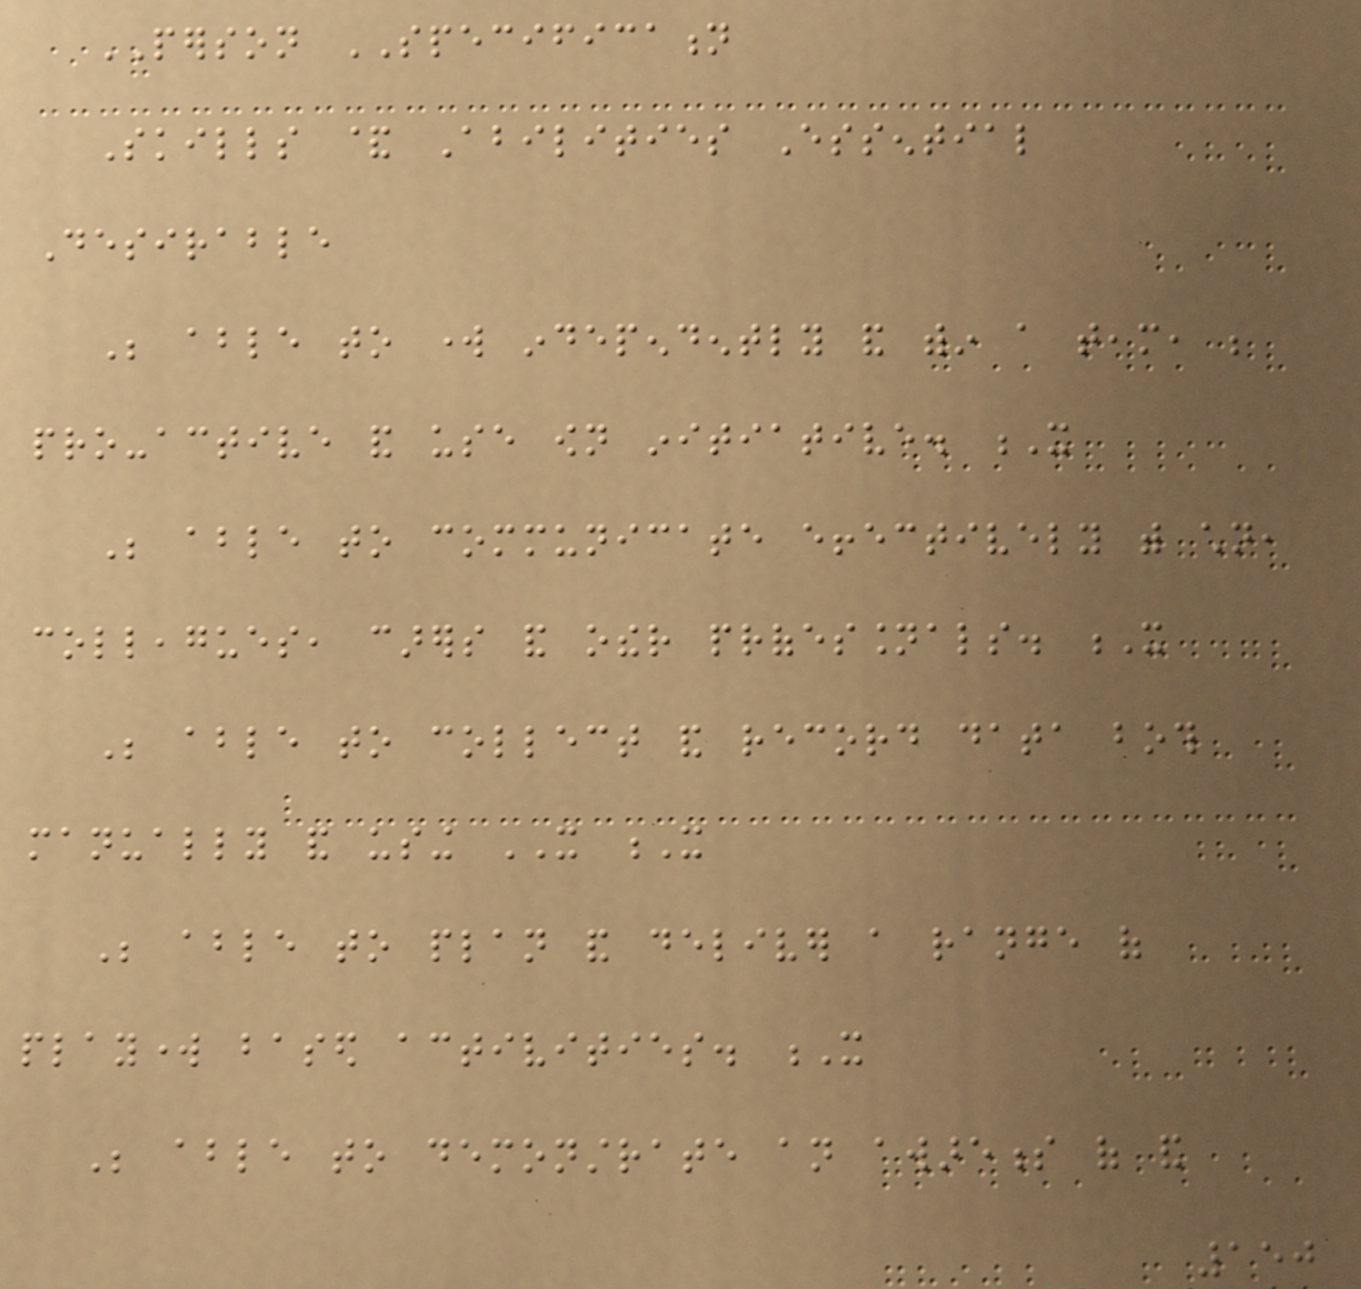PERSON SPECIFICATION
Skills & Abilities Essential
Desirable
Be able to work independently and within a team, be
pro-active and use own initiative. X
Be able to communicate effectively with children,
colleagues, carers and other professionals. X
Be able to collect and record data both
manually and using IT X
Be able to plan and deliver a range of
playwork based activities. X
Be able to demonstrate an awareness of and
150
